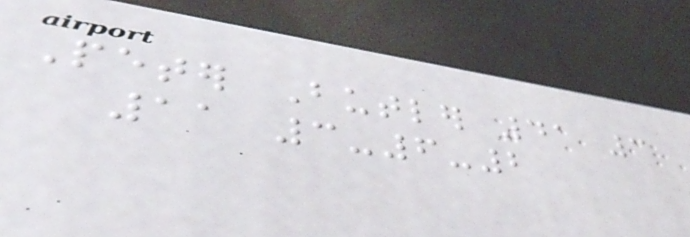Peter Butler 41 3
11 3-6-2
